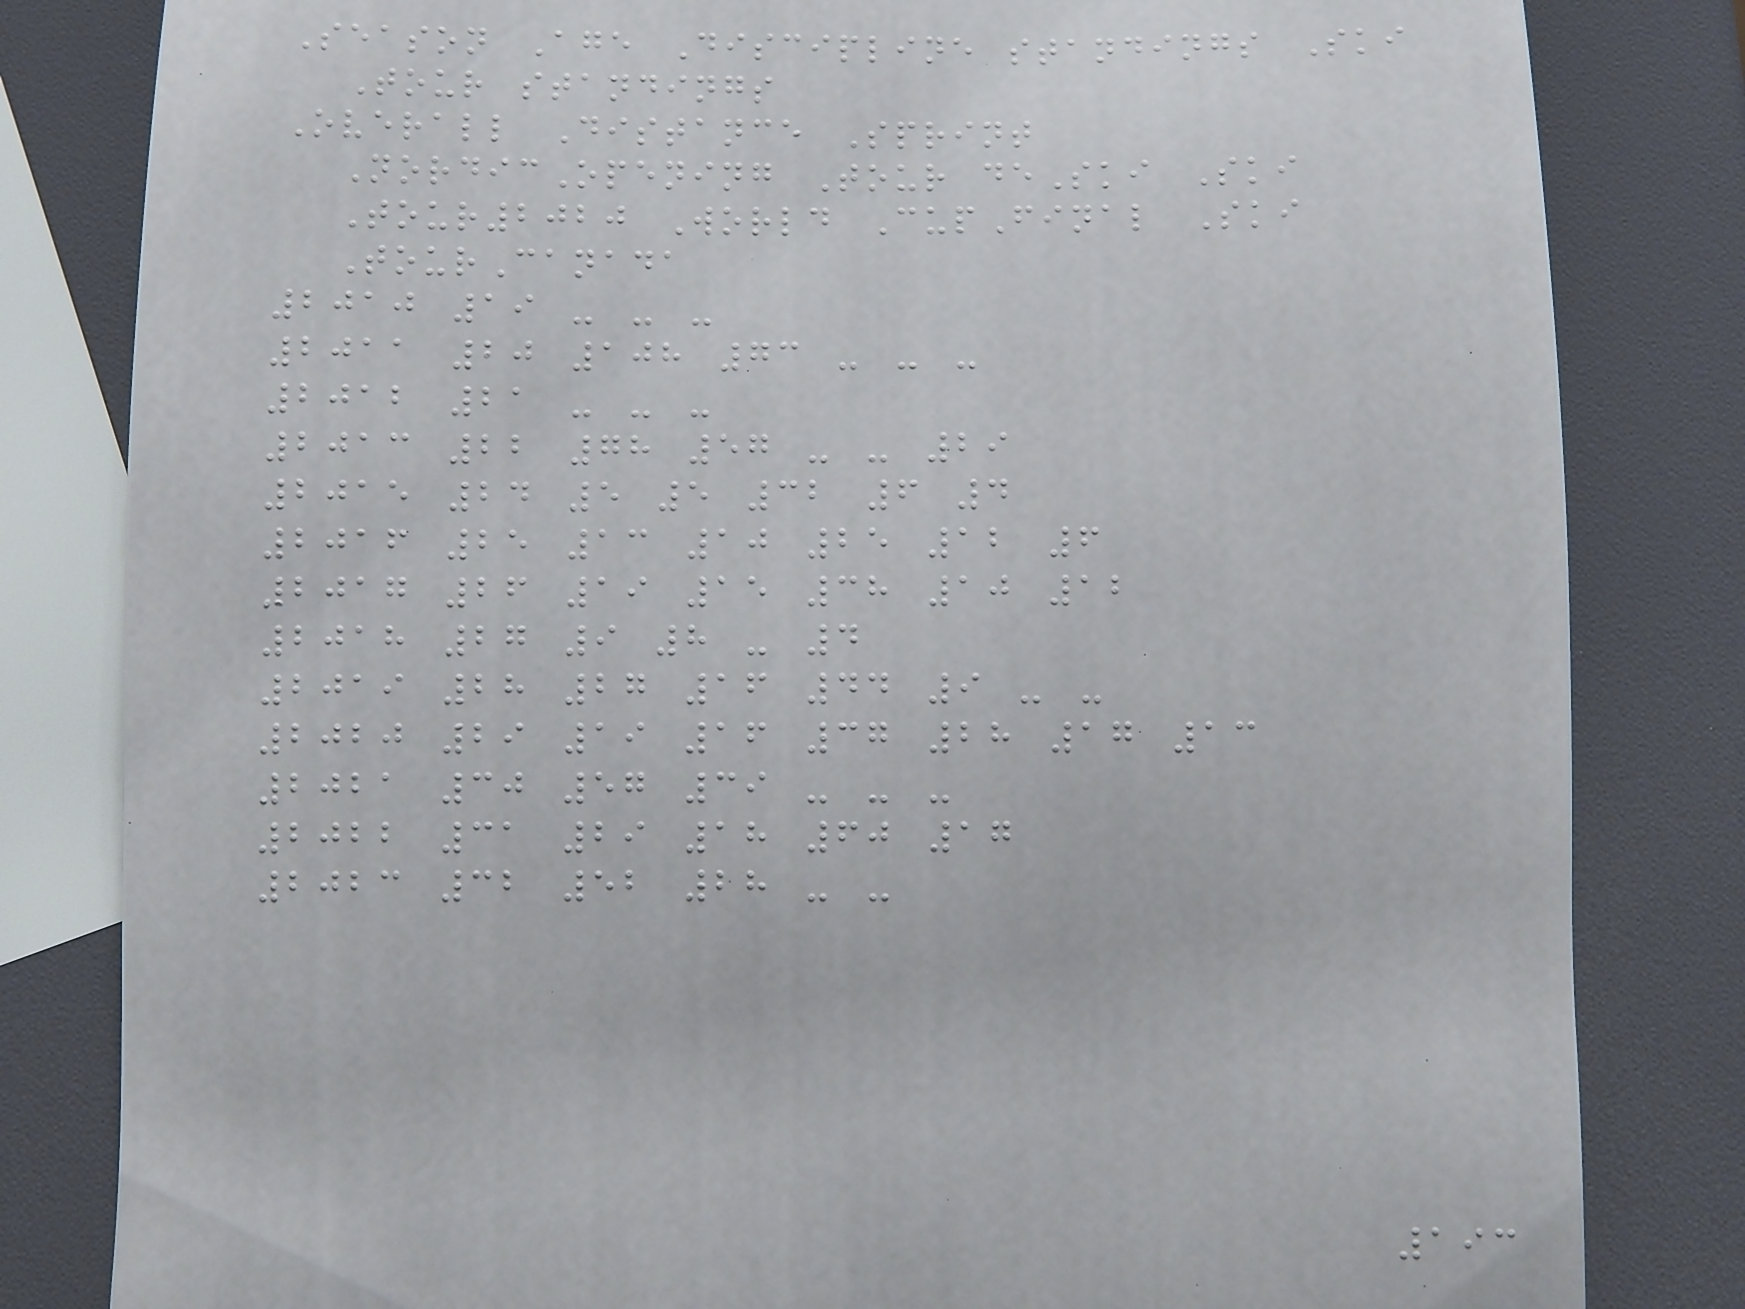Season Age Discipline standings Ski
Tour standings
Overall Distance Sprint
NordicOpening Tour deSki Ski
Tour2020 World CupFinal Ski
TourCanada
2010 19 - - -
2011 20 108 73 - - -
2012 21 - - -
2013 22 78 57 - - 29
2015 24 5 5 32 6 4
2016 25 13 10 25 12 6
2017 26 19 15 38 10 12
2018 27 9 8 - 4
2019 28 27 16 44 9 - -
2020 29 19 16 37 28 17 13
2021 30 57 39 - - -
2022 31 29 18 60 17
2023 32 52 28 - -
193
